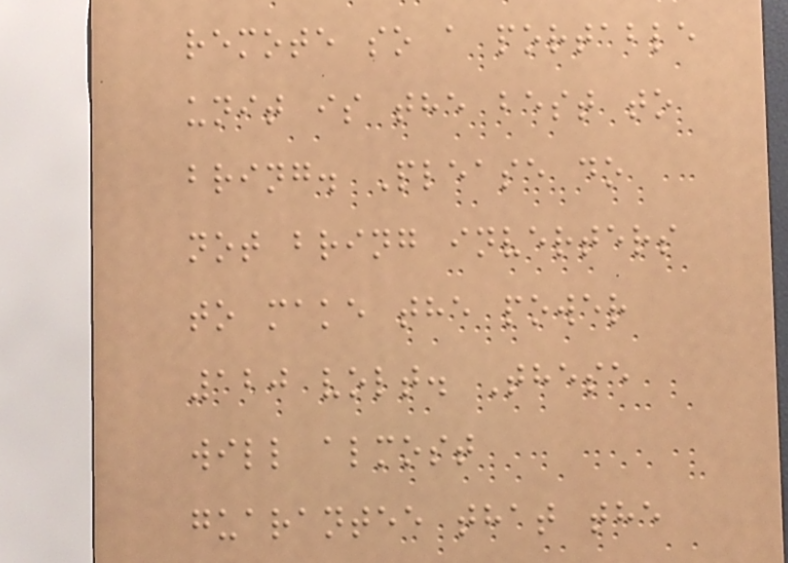remote so a portable
unit is the best to
bring. Please do
not bring inverters
to make the power
120 volt. These
will almost
guarantee that the
